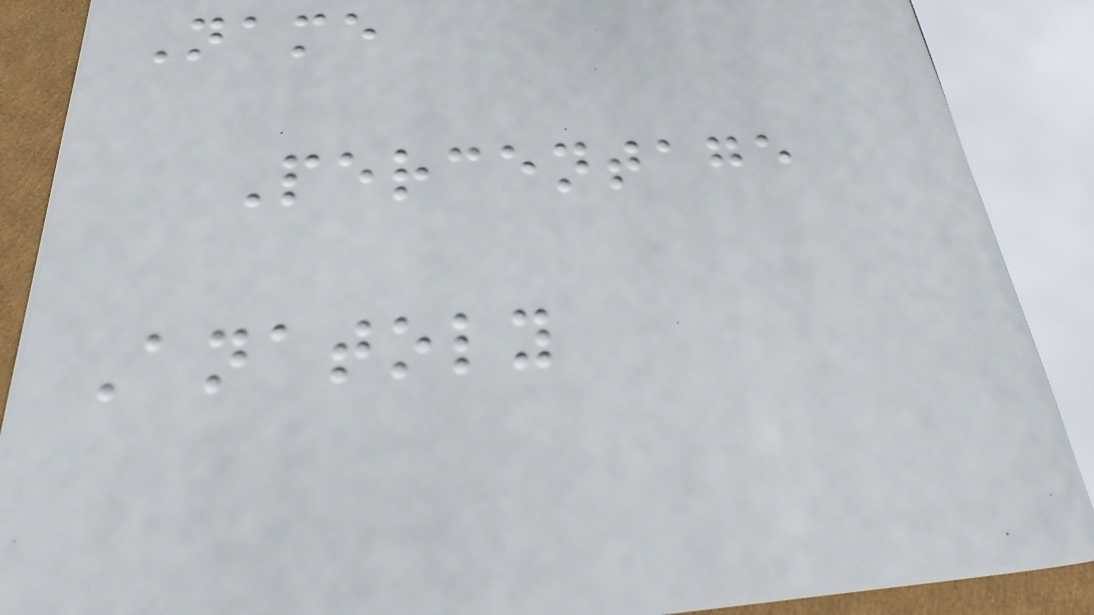Name
Percentage
Anatoly
